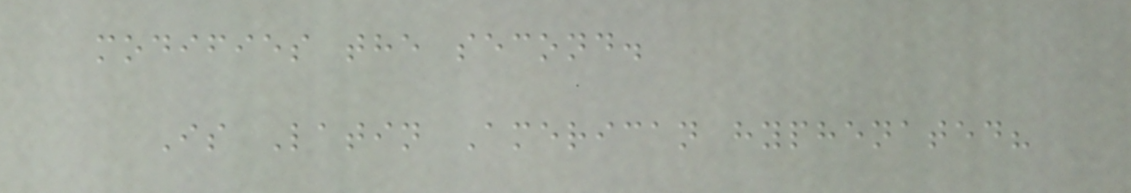modifies the second.
Is Latin American hyphenated?
